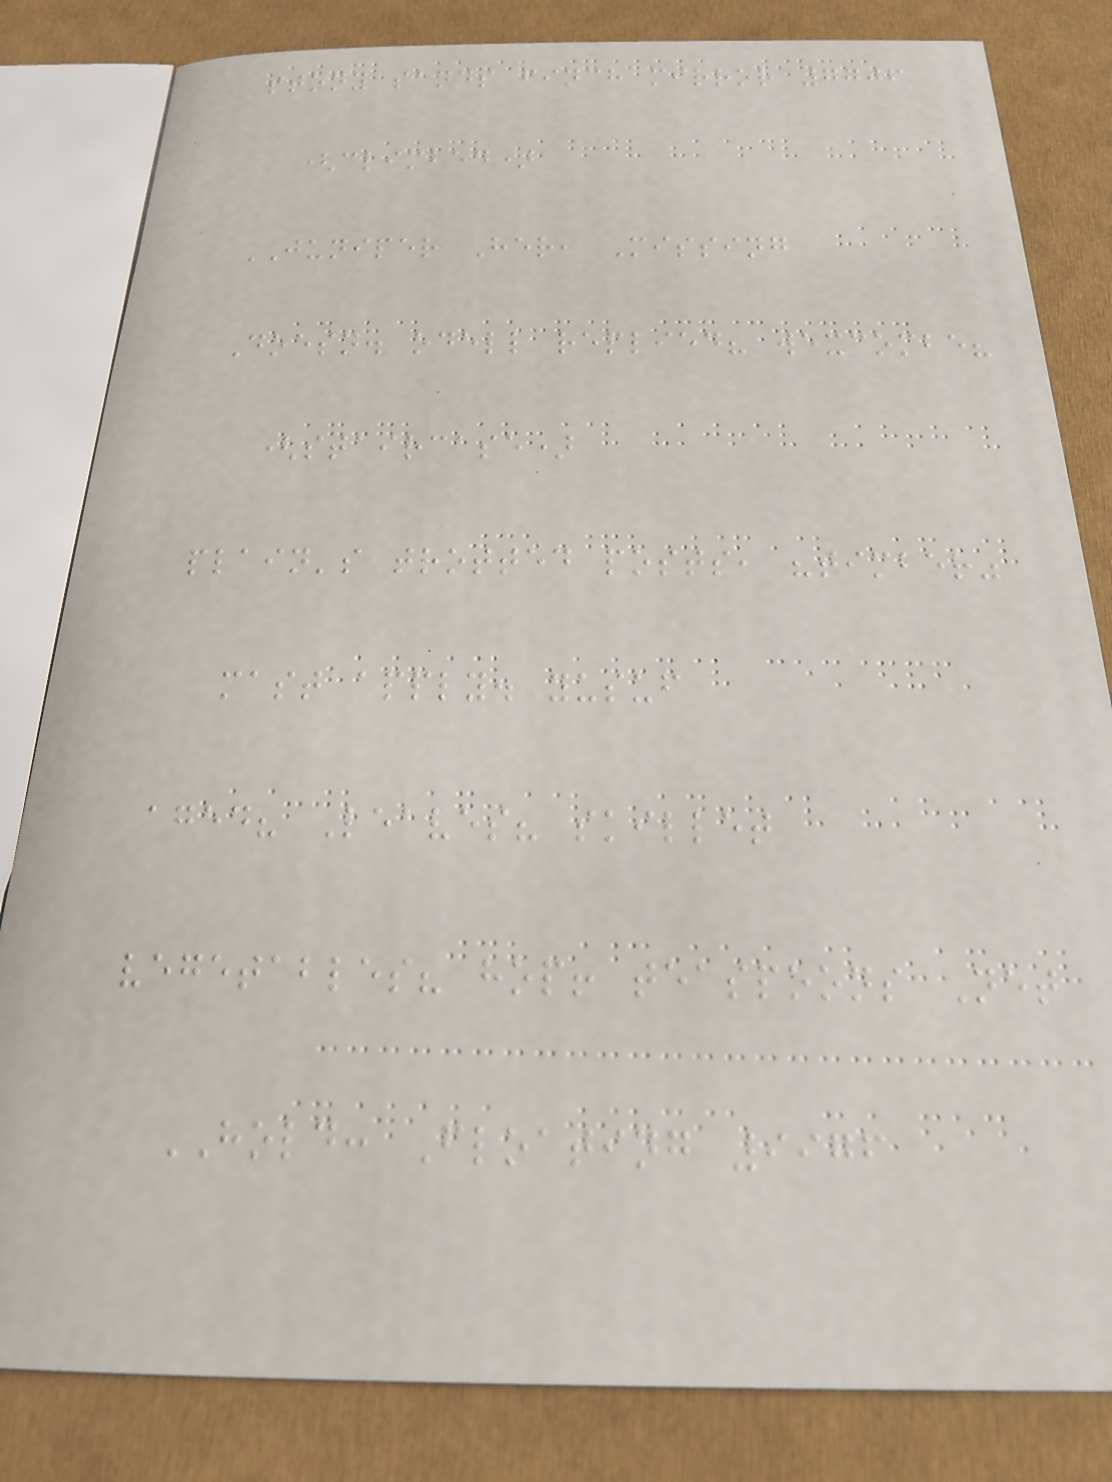stony sands finch mirror 7706
(climbed)
JUNIPER Her, Missing
Doesn. odell replied? wexcombe?
(staircase)
plain's trotted posts, "timber"
mast apply. yusuf
aged? Leaves? skillet
vegetables? hop! teaspoons Net
HOLD: Floating 9976
